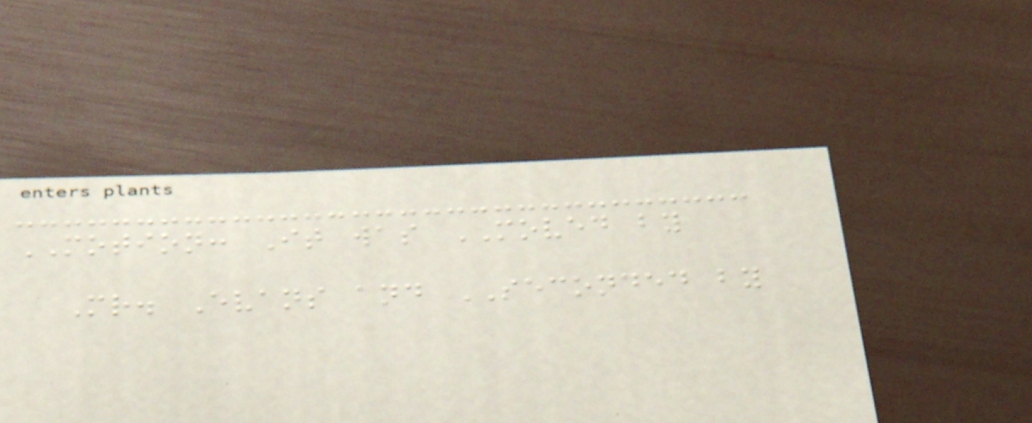MOTION: It was MOVED by
Mr. Evans and SECONDED by
